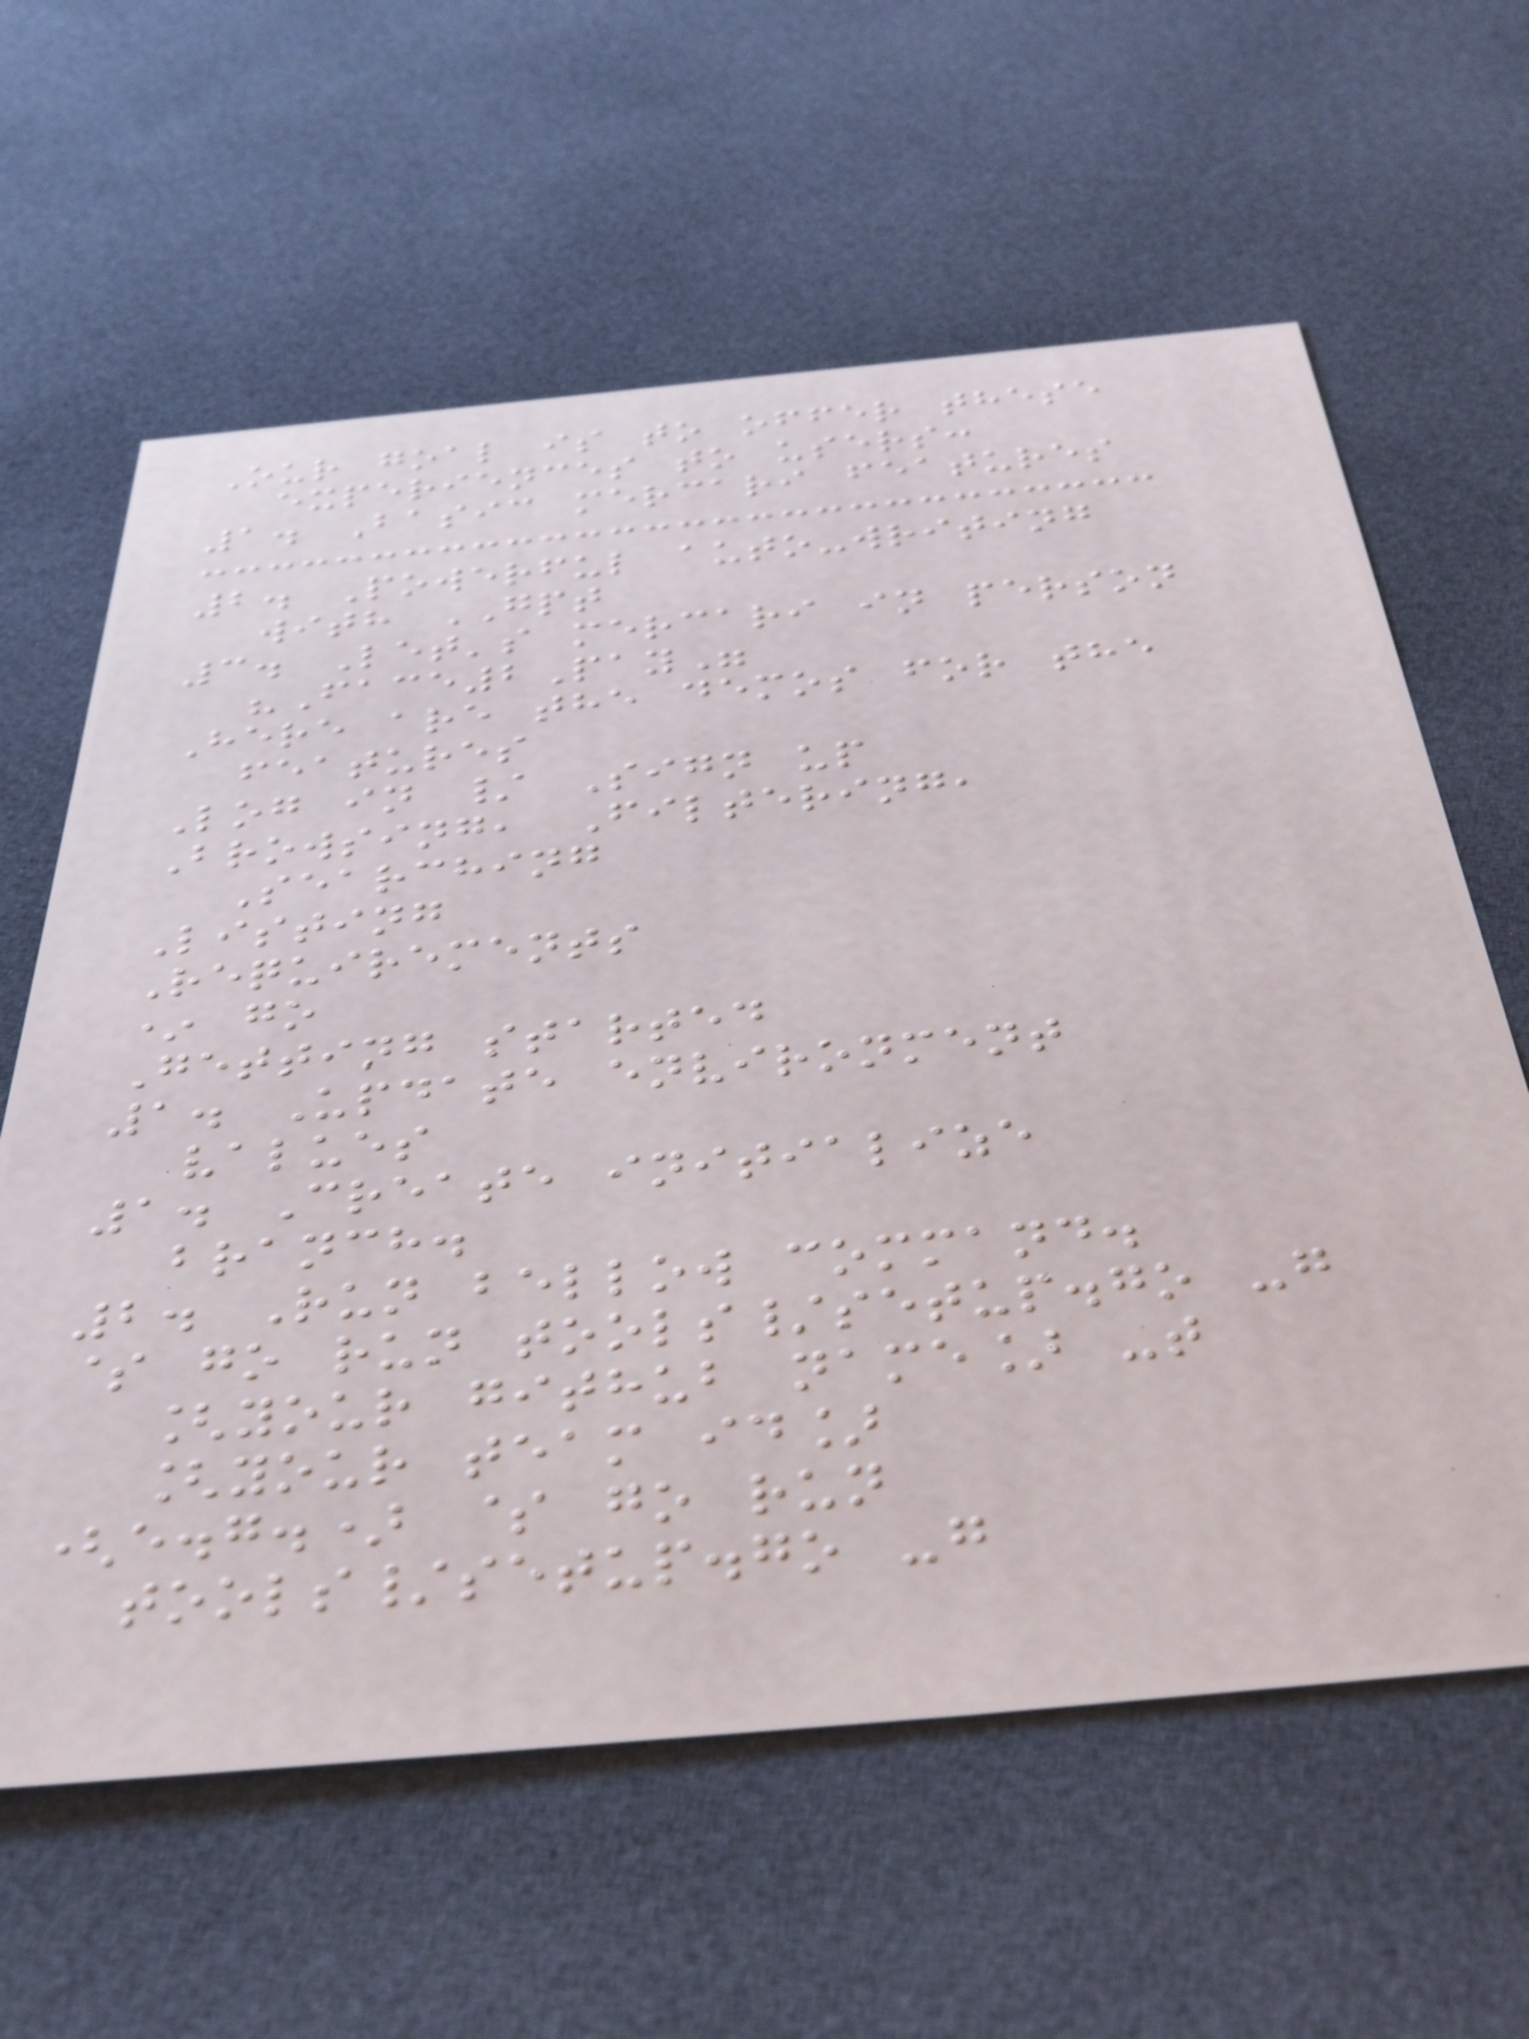Our goal is to offer these
experiences to users:
1. Basic mercari features
2. Powerful auto-writing
with GPT
3. Let's mercari in person
"Face2Pay"
Here are the demos for the
features
Log in / Sign up
Browsing, Filtering,
Searching
Listing
Requirements
* go
Getting started
1. Update environment
values
1. Create initialize
branch.
2. Run bellow command.
$ go run tools/setup.go -g
[your github name] -t
[your team id]
(e.g.) $ go run
tools/setup.go -g
